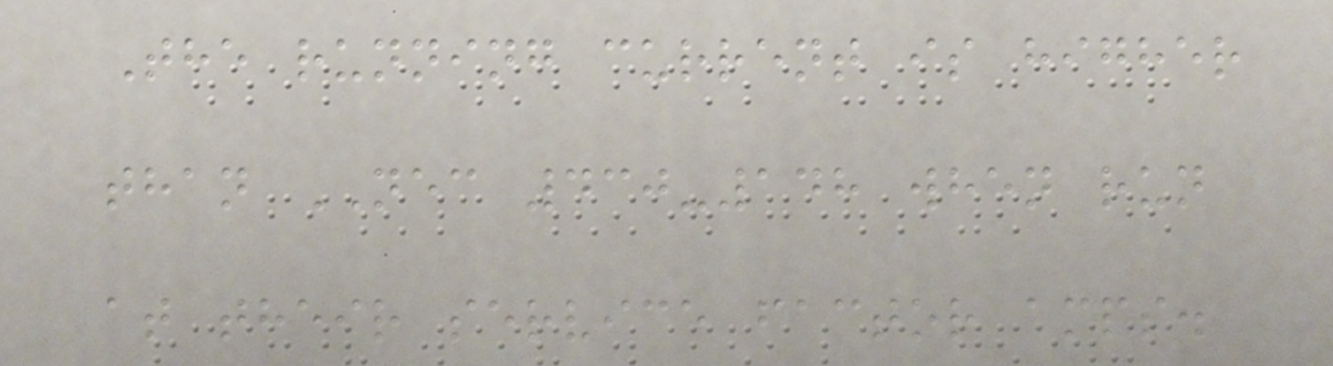The running current is higher
than NEC 430-148 when run
at their service factor amps.
